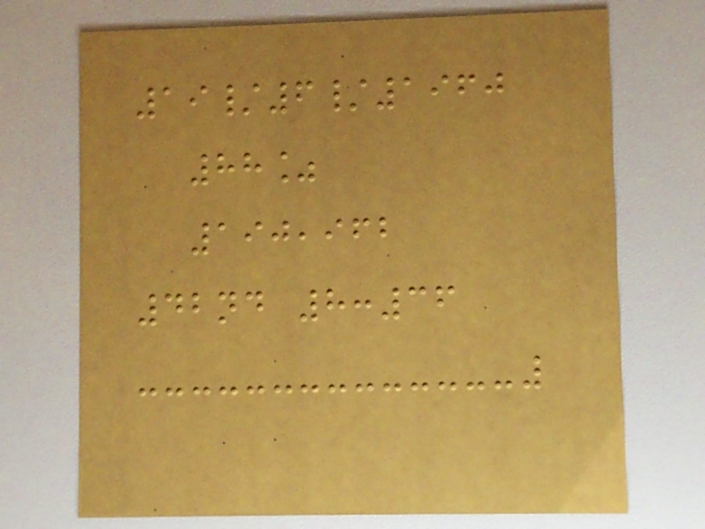19/6/1960
88%
190,962
42nd 8:36
